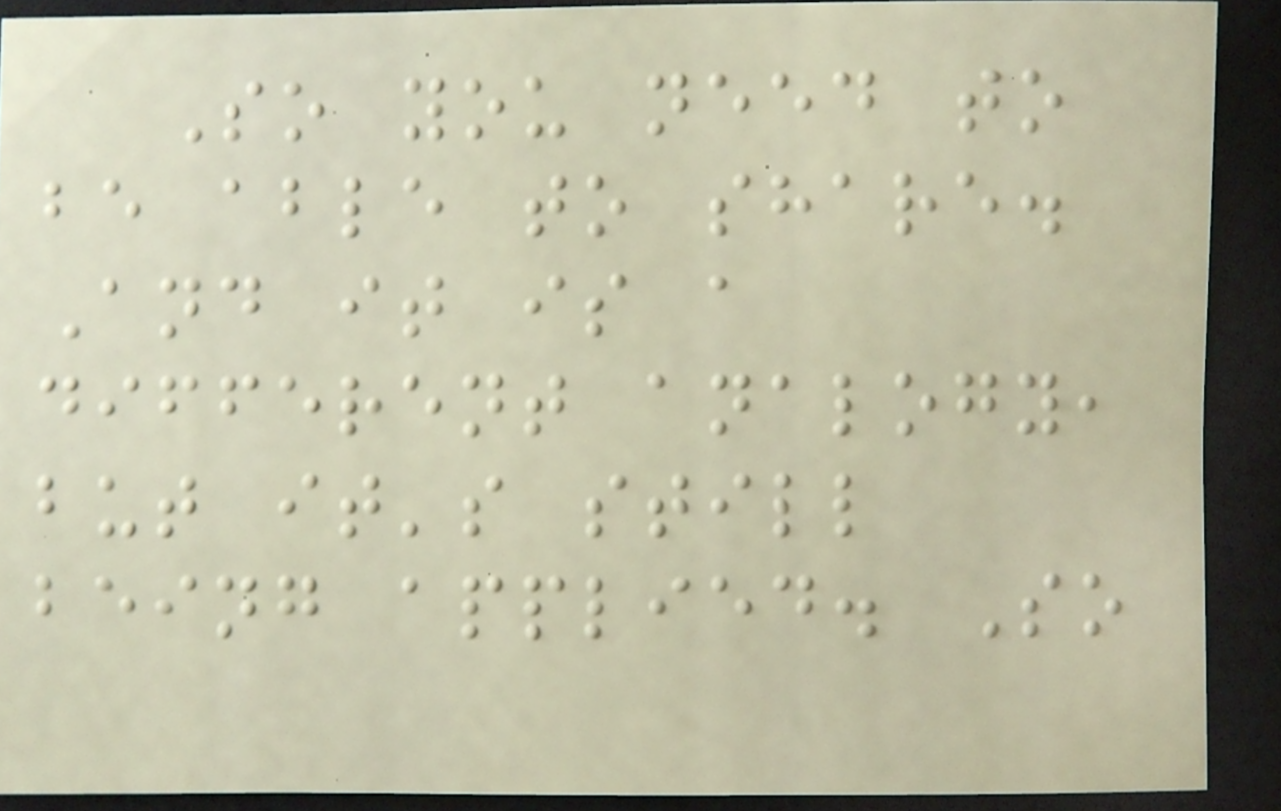So you need to
be able to share.
And it is a
different analogy,
but it's still
being applied. So
